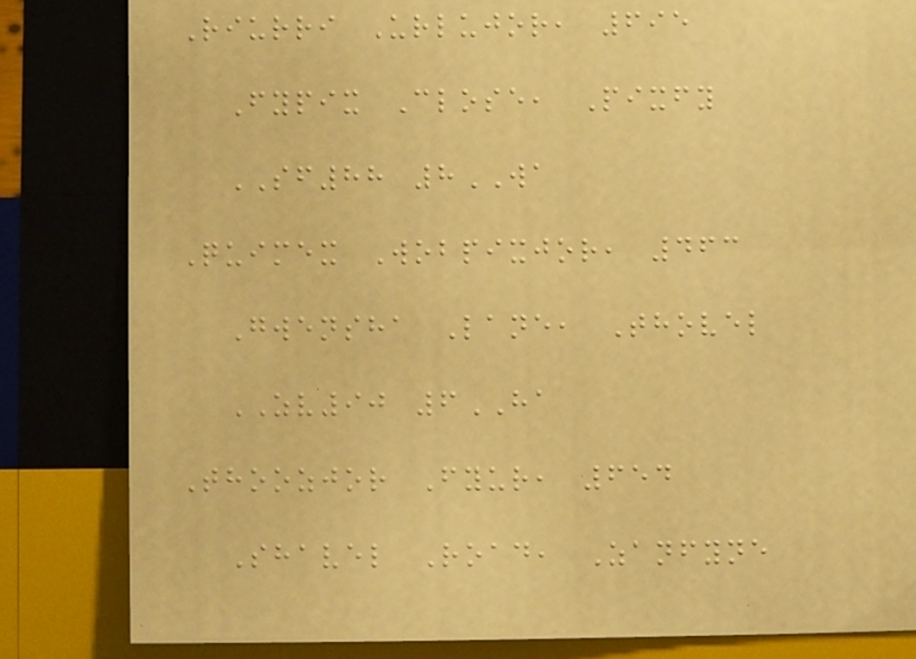Riurri Urlujor, 695
Fypix Close, Pixfy
SF88 8WA
Quimex Wobpixjor, 463
Gwensha Lane, Thovel
ZV90 6HA
Thoozjor Fyur, 654
Shavel Road, Zanfyne
